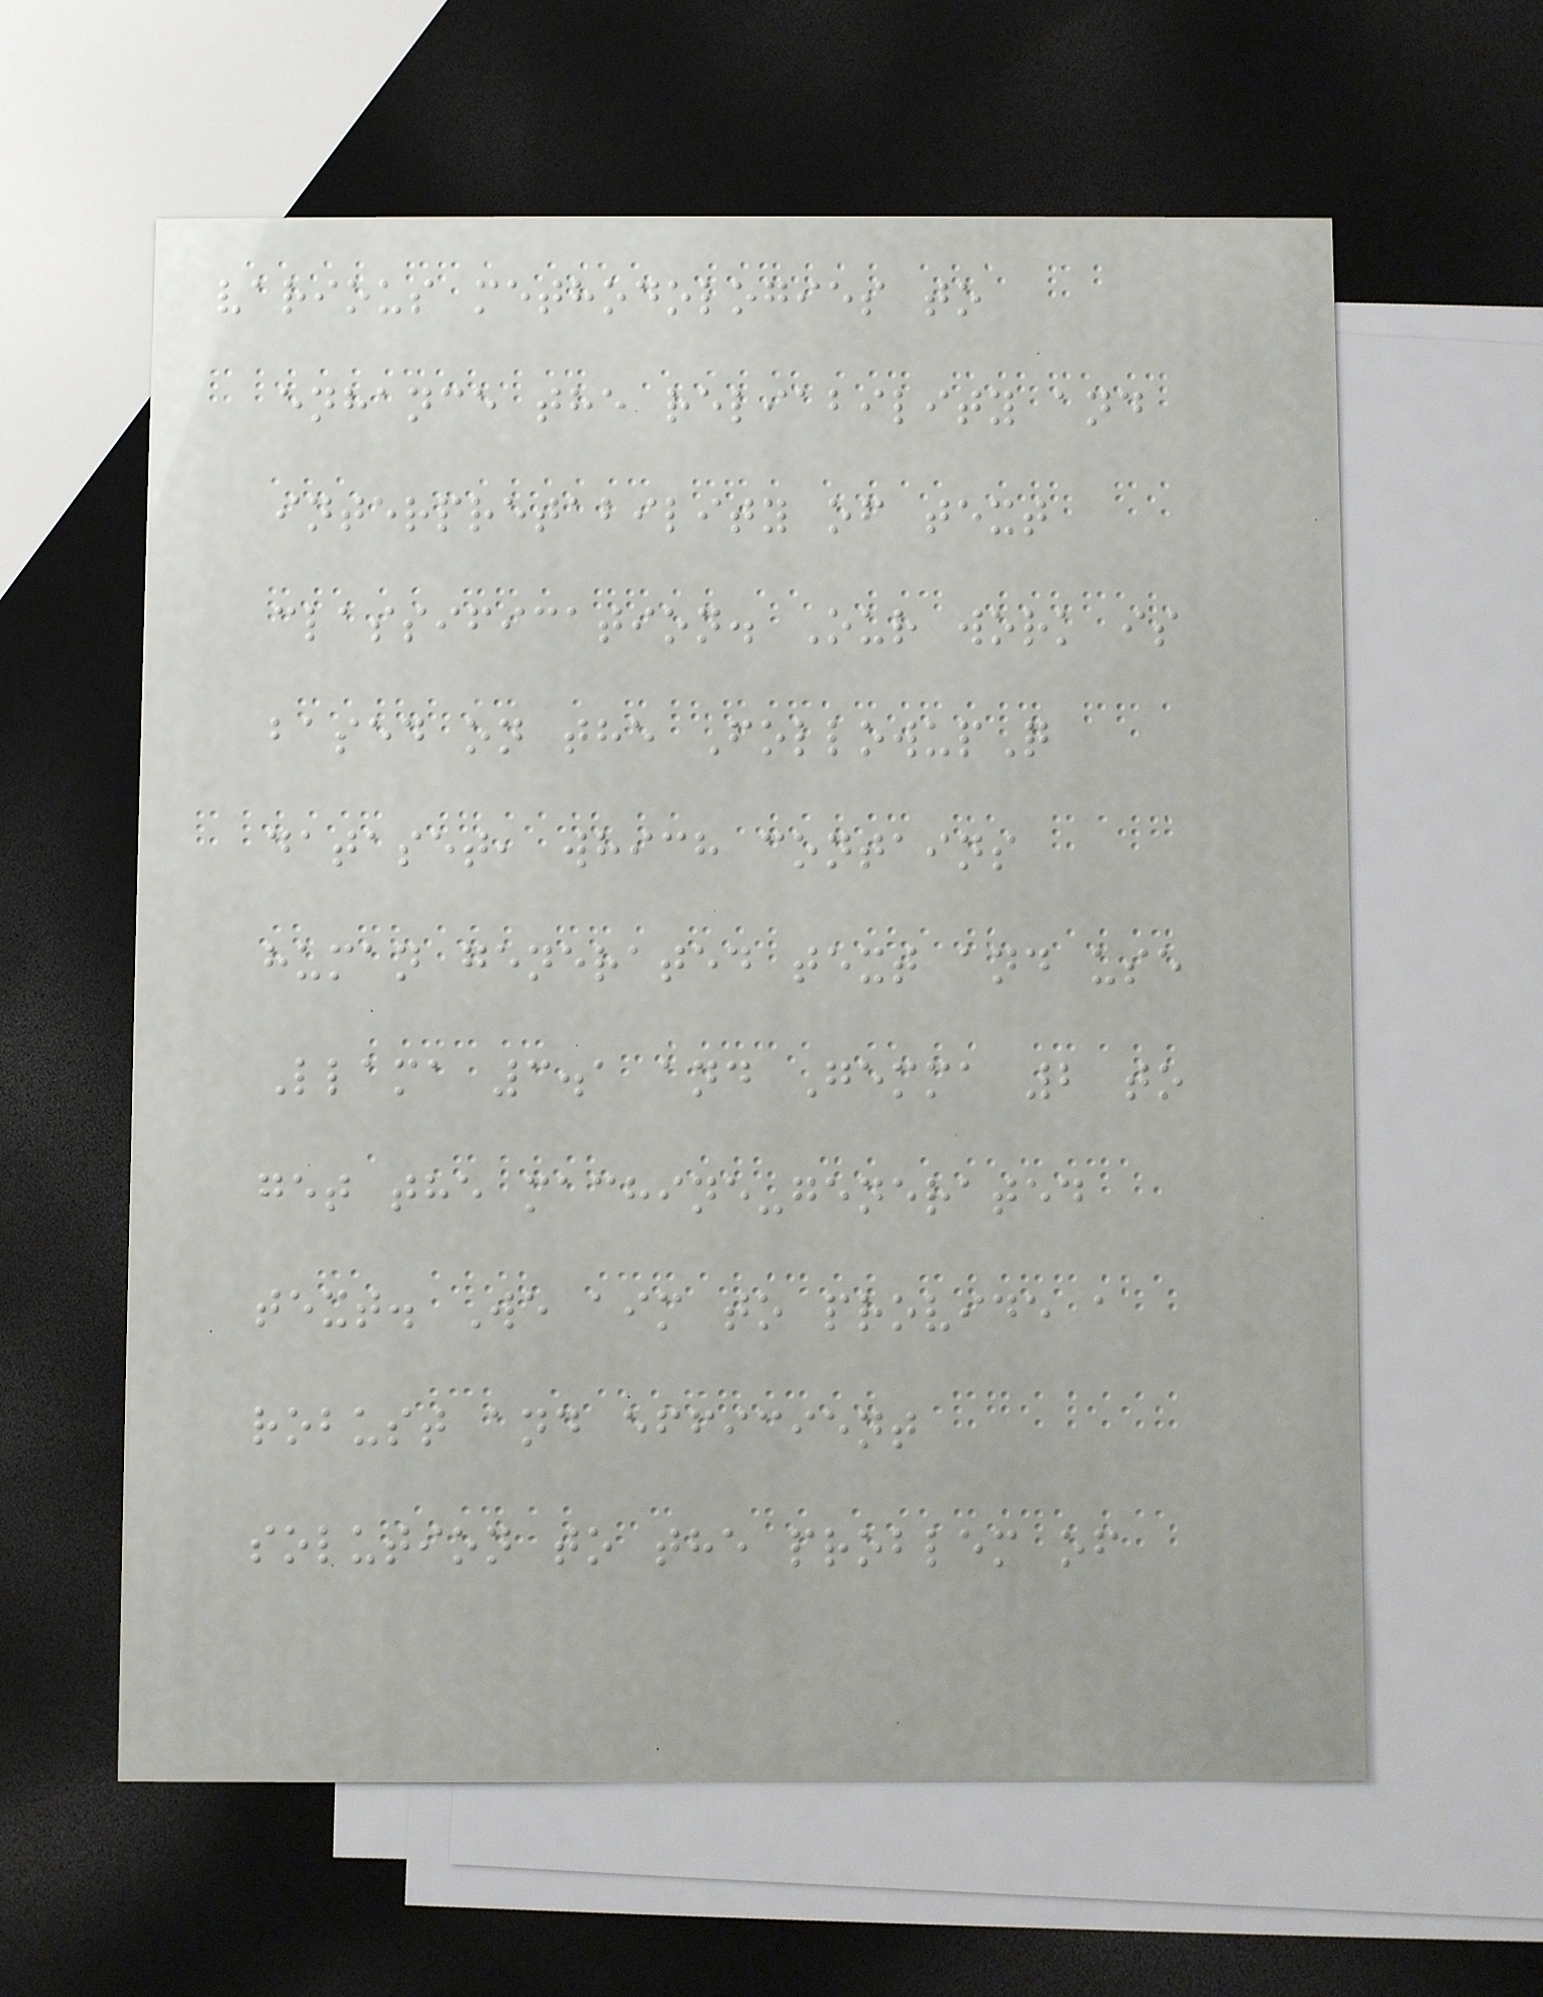various methodologies to
enhance the reliability and
interpretability of text
classification. Our work is
based on the FollowupQ
dataset, which contains
human generated text and use
Llama 3.1 and Gemma 2 to
get the machine-generated
text. We aim to provide a
robust and efficient
solution to the problem of
